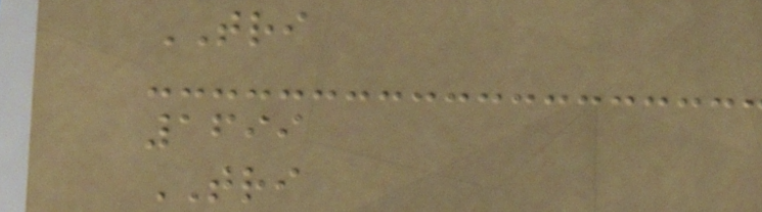TRI
1699
TRI
